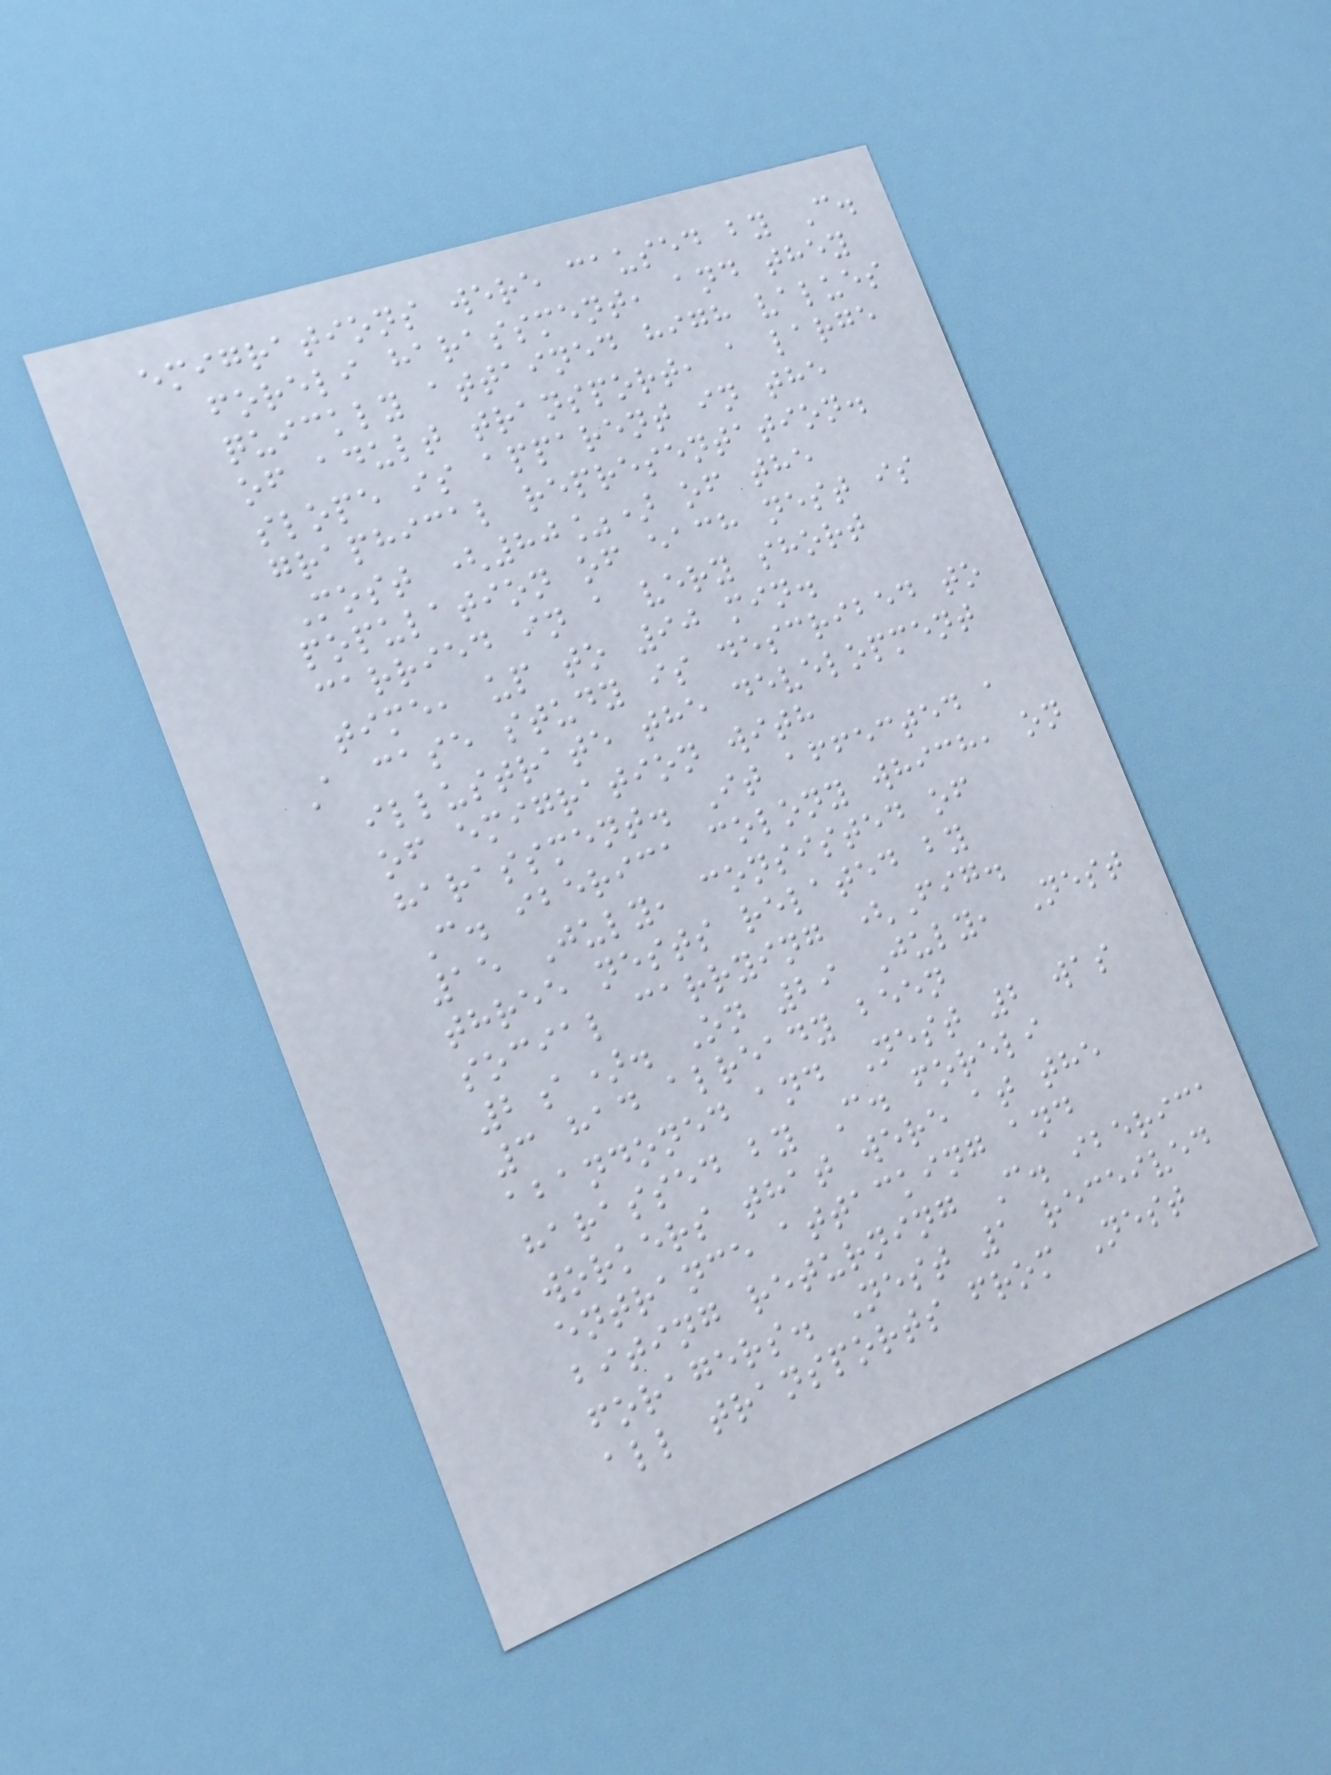emigrations were caused by C.
foreli harassment, and they
quickly attained high values
of adult transport, a large
slope is apparent in the
graphical representation.
Most (80%) of the
population of each nest is
carried in a very short
time, up to 90 min.
A case study is described to
illustrate the development
of emigration with
harassment. It affected a
C. iberica colony which, on
15 July, consisted of
three nests related by
social carrying (Fig.
2a). On 29 July, Nest
3 had already been
abandoned and Nest 2 was
harassed by C. foreli
workers that were at the
entrance attacking and
biting returning C. iberica
foragers. Nest 1 received
all transports from Nest
